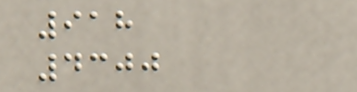918
4300
